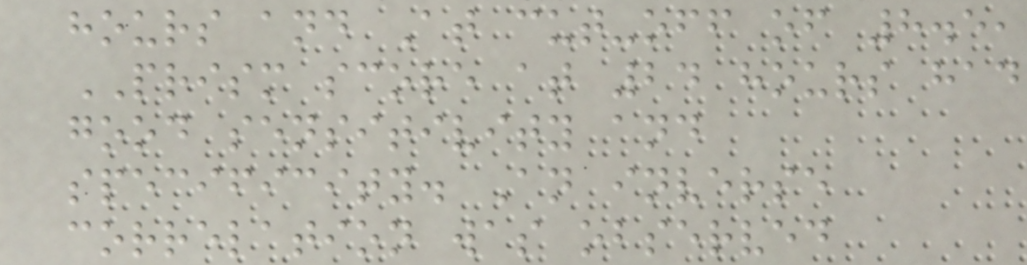hours and At cut-off of 8.5,
PRISM score at 24 hours had
good sensitivity and
specificity. An inverse
correlation was observed
